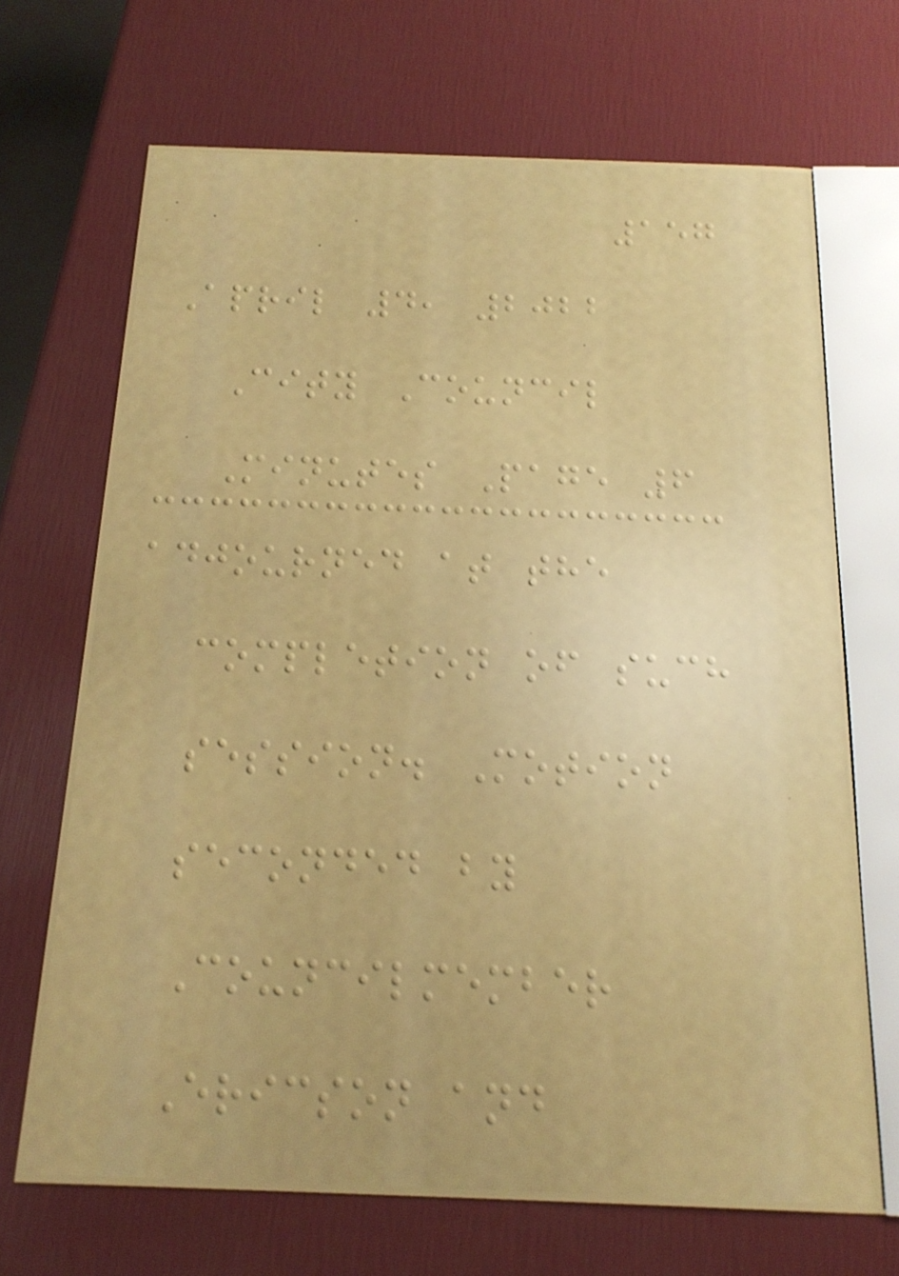157
April 4, 2022
City Council
Minutes Page 6
adjourned at the
completion of such
session. Motion
seconded by
Councilmember
Ericson and
